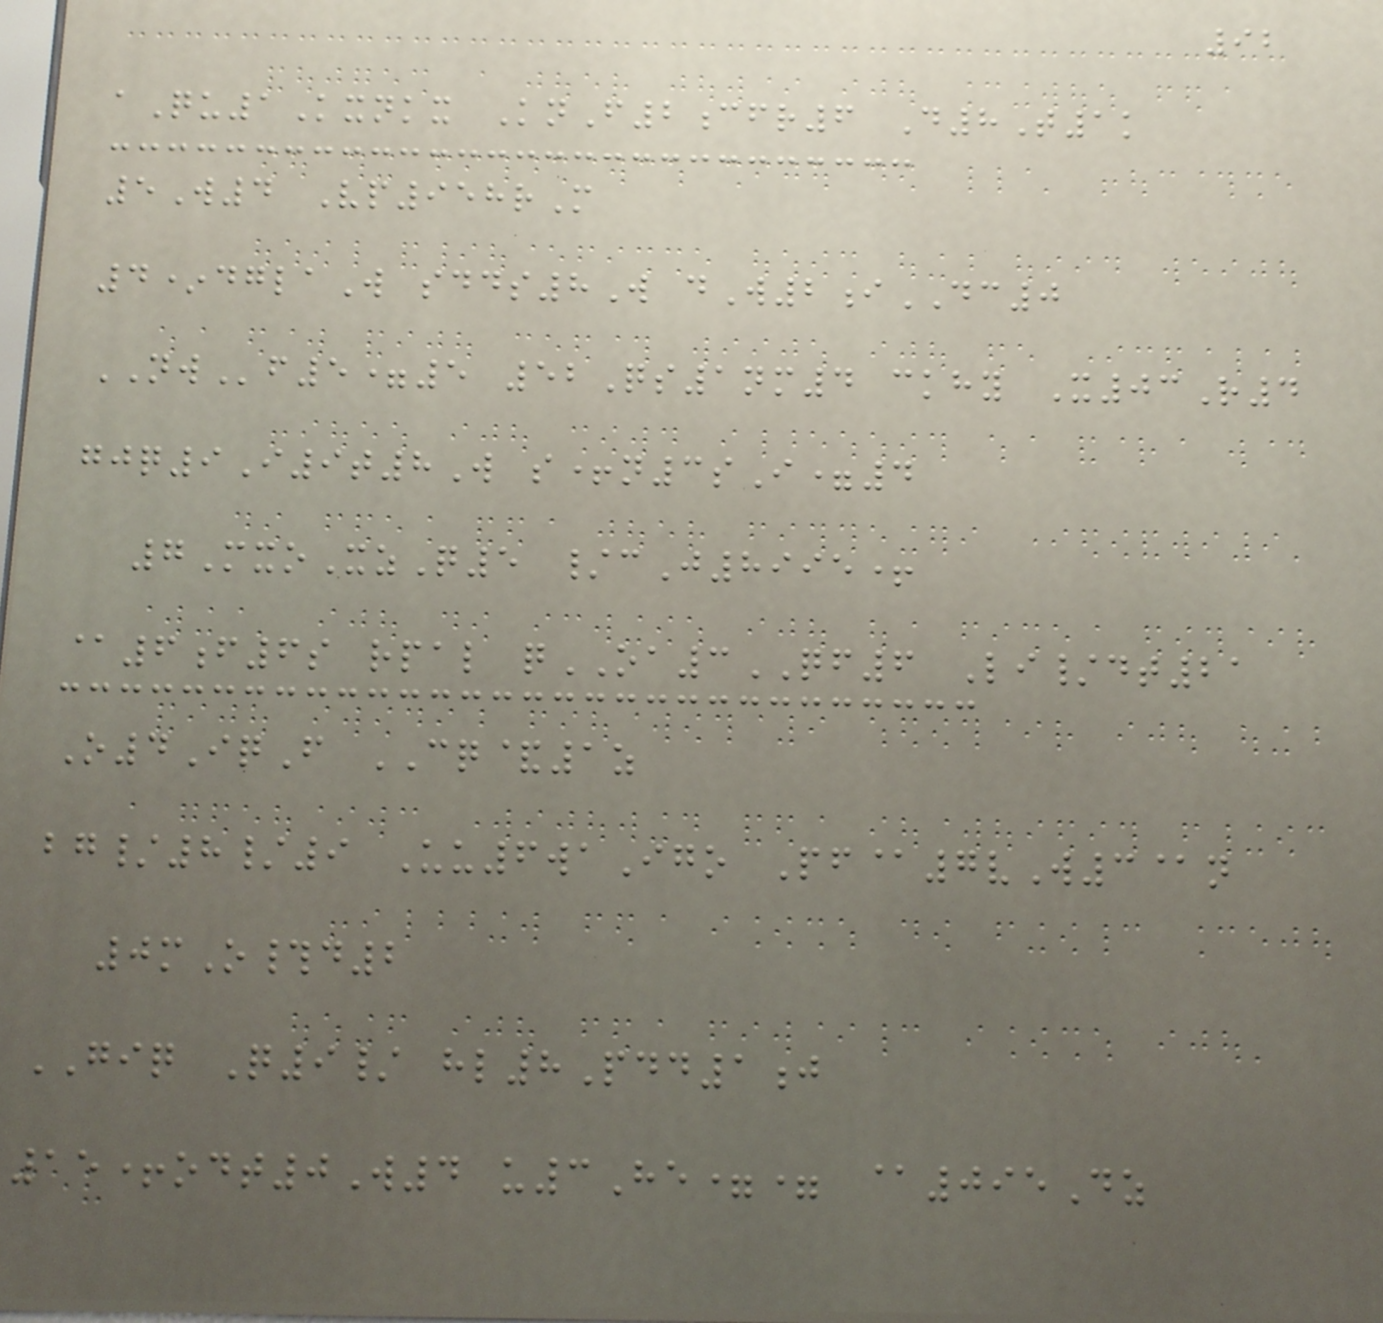92
aQu1Kxnkx KnF2cfr6 D8T1k
5W4 Vp958rM
4*dglaW sdds8W dW2iDC0
NWf5=5 52Qs1nm4 ckhy X03R4
gjq9I9t8W s+n3sI=4
7MxoXzQ5 /cJ8995+
@6f6s rpal qOA3QF6 Li/dt21
O4IqF CQ&1z
bg/8/9 Uu6waIgo Pf@7vW3@n
0mO#d2
GIQ Q9/ hl8Pdd1j
15+odt0W4 u3He== @095Dz
